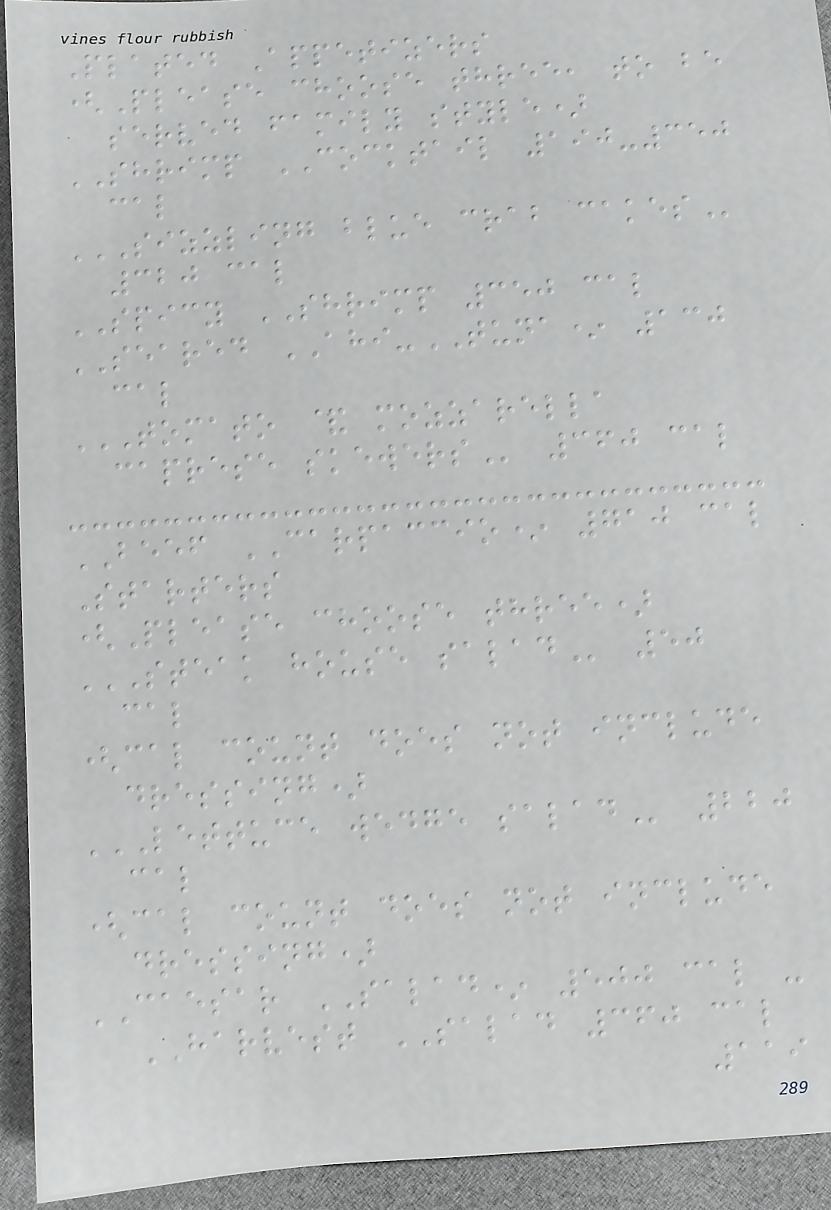Plated Appetizers
(Please choose three, to be
served family style)
SHRIMP COCKTAIL 190-350
cal
SIZZLING BLUE CRAB CAKES
320 cal
SPICY SHRIMP 350 cal
SEARED AHI-TUNA* 130
cal
TOMATO & MOZZARELLA
CAPRESE SKEWERS 360 cal
BEEF CARPACCIO* 710 cal
Starters
(Please choose three)
STEAK HOUSE SALAD 50
cal
(cal count does not include
dressing)
LETTUCE WEDGE SALAD 220
cal
(cal count does not include
dressing)
CAESAR SALAD* 500 cal -
HARVEST SALAD 360 cal
119
